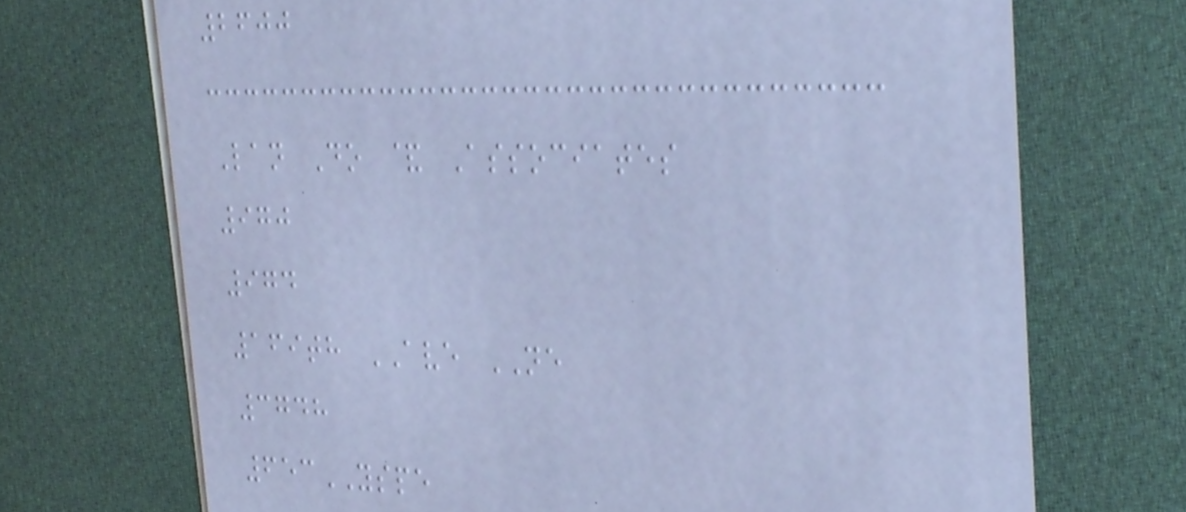2600
Lan Do & Associates
970
974
169th AVE NE
3748
653YSPE
